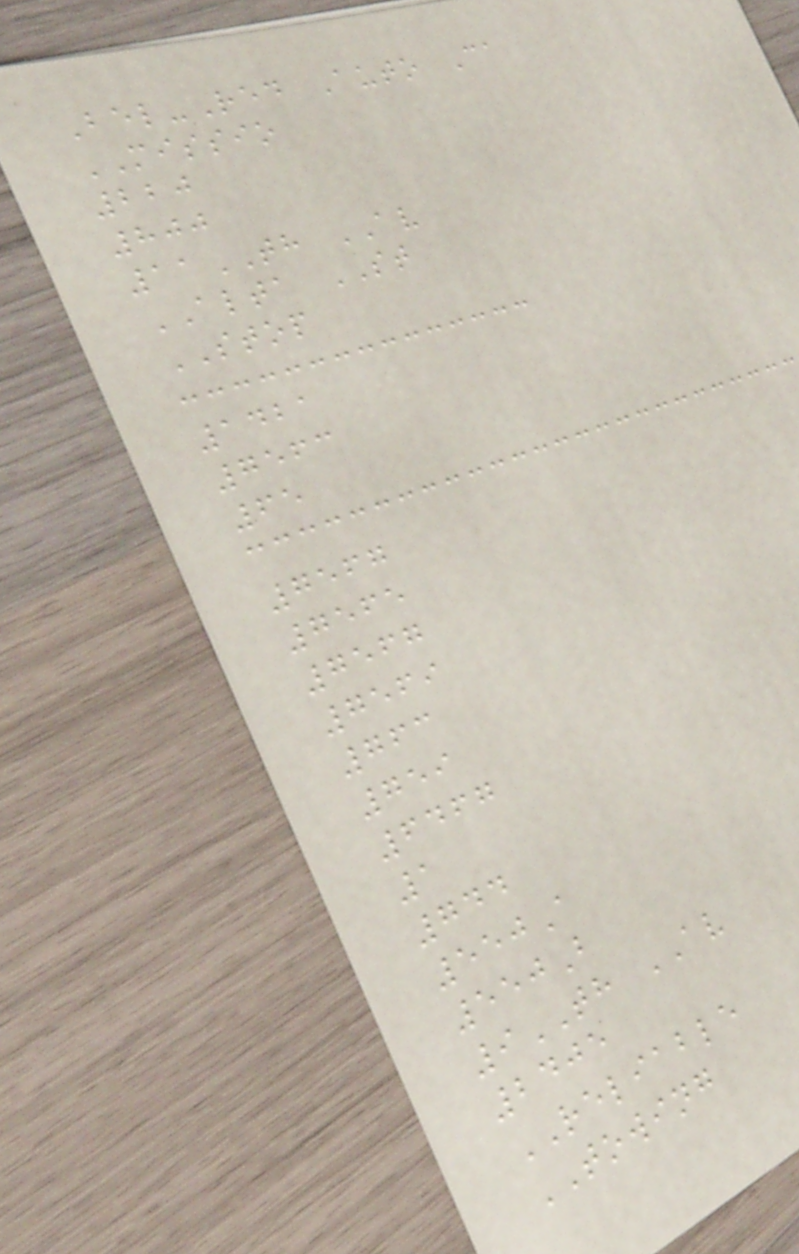Bel-Red Auto Ca
MISSIO
220
800
11TH AV
ALTA ST
STOP
1421
7563
65
7567
7565
7567
7569
763
759
6467
1
744
550A
550B
9TH AV
2405
RELIABLE
TOWING
